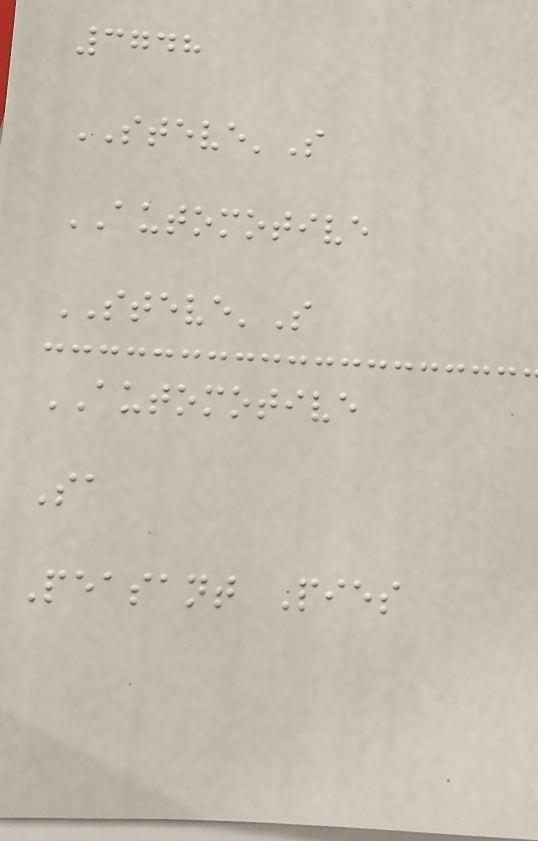3748
STEVE'S
AUTOMOTIVE
STEVE'S
AUTOMOTIVE
Sa
Peasant Pies
